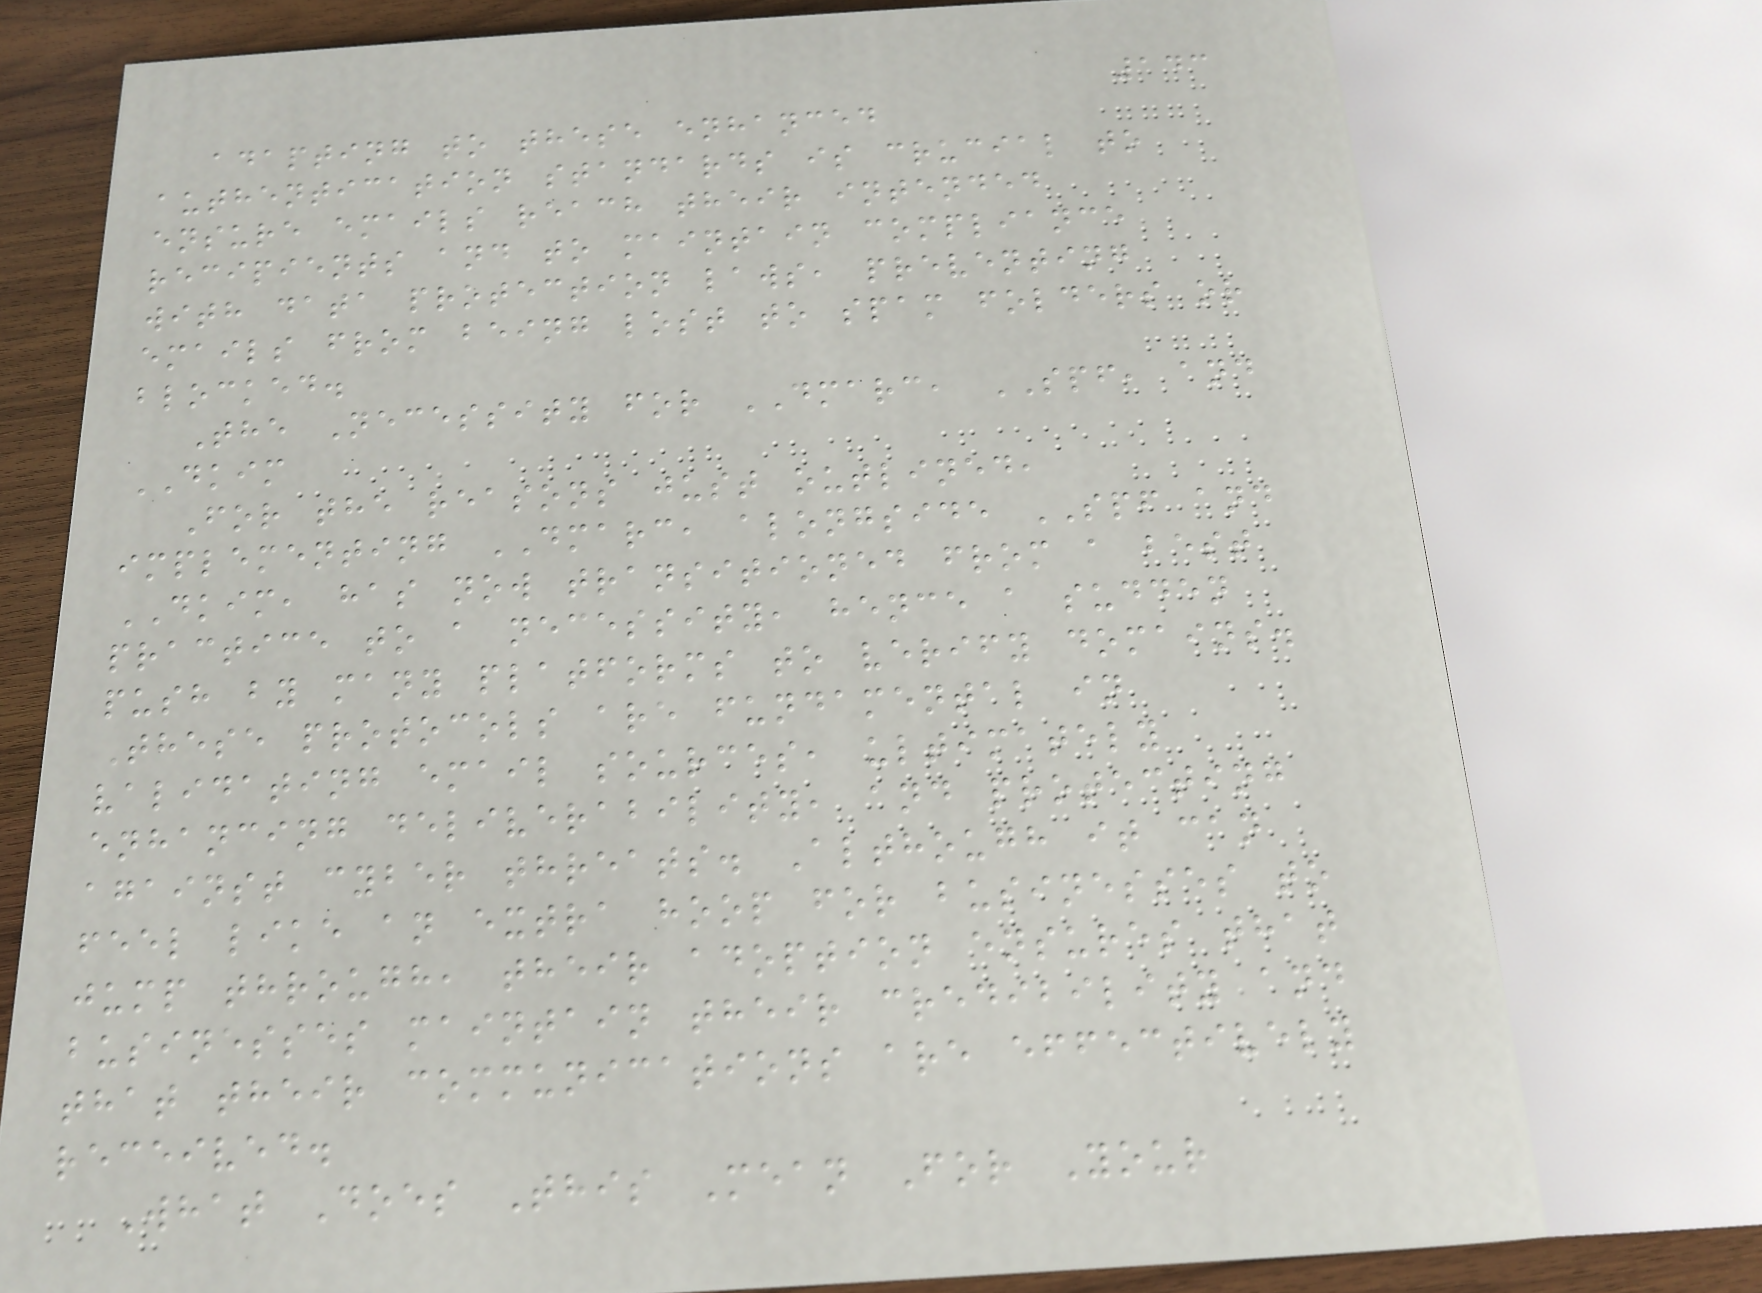143
adapting to these enhanced
authentication standards is crucial to
ensure emails reach their intended
recipients and to maintain compliance
with data protection laws, preventing
emails from being lost to spam folders or
blocked.
The Necessity for DMARC, SPF, and
DKIM
For the reasons just outlined,
implementing DMARC, alongside SPF and
DKIM, has now transitioned from a best
practice to a necessity, hence a sudden
push by many platforms to verify domains.
These protocols are fundamental in
validating email sources, ultimately
enhancing deliverability, and protecting
against cyber threats. Although it can
feel like an extra hoop for businesses to
jump through, their adoption ensures that
businesses maintain their credibility and
that their communications are effectively
received.
What Does This Mean For Your
